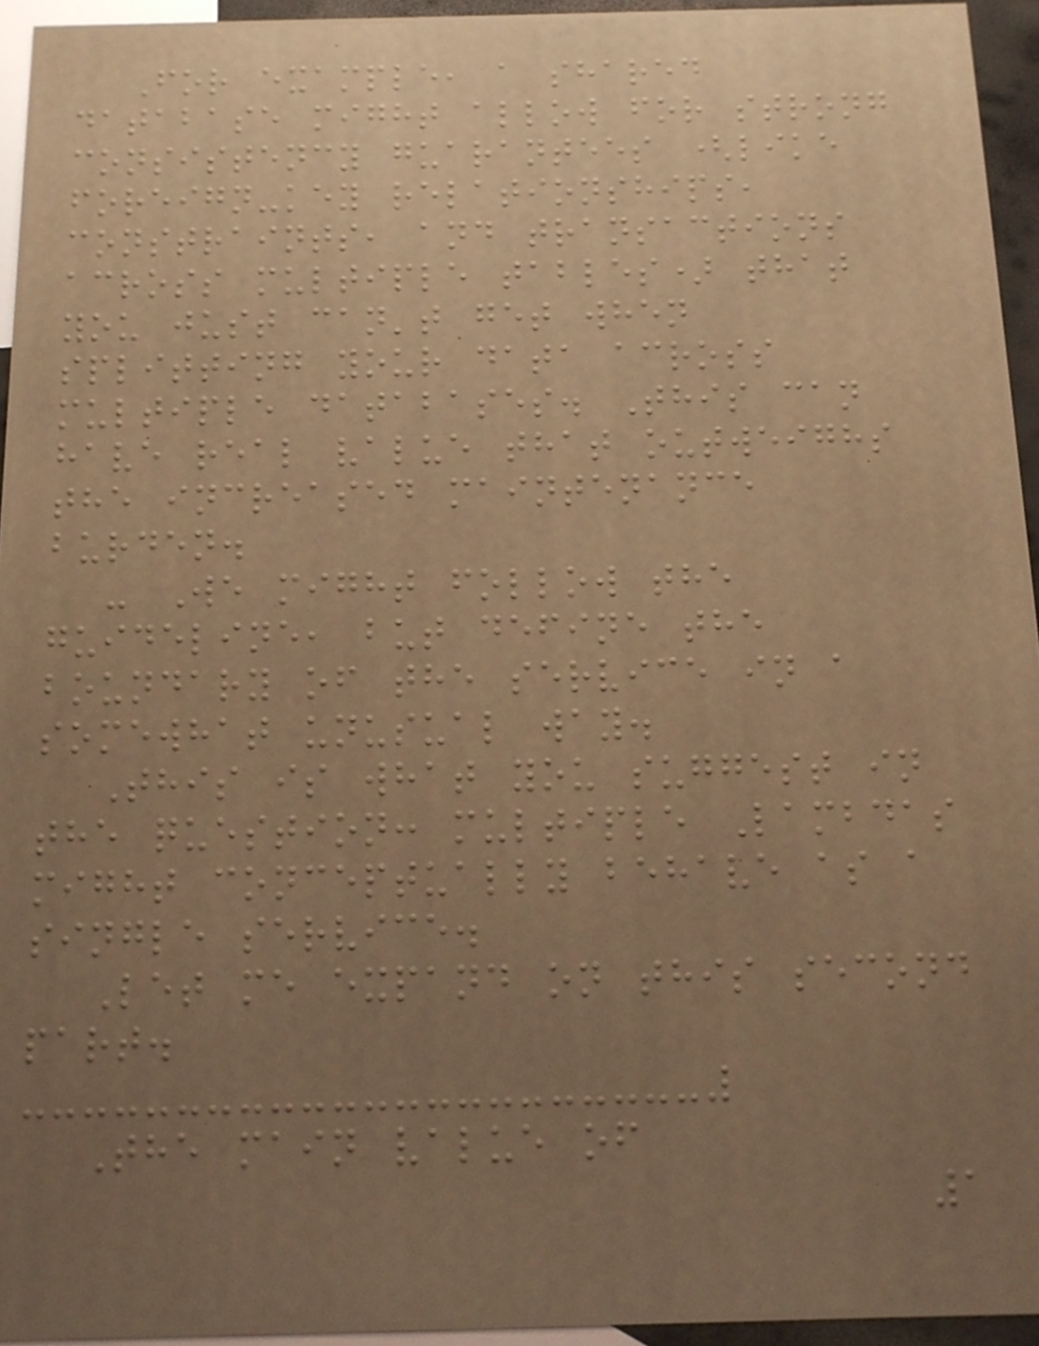For example, a shared
database might allow for strong
consistency guarantees (like
foreign-key relationships,
constraints, and transactions
across multiple tables) that
you just can't get when
splitting your data across
multiple databases. This can
have real value that outweighs
the increased maintenance
burden.
- We might follow the
guideline, but define the
boundary of the service in a
somewhat unusual way.
This is what you suggest in
the question: multiple Lambdas
might conceptually behave as a
single service.
Let me expand on this second
part.
The main value of
1
